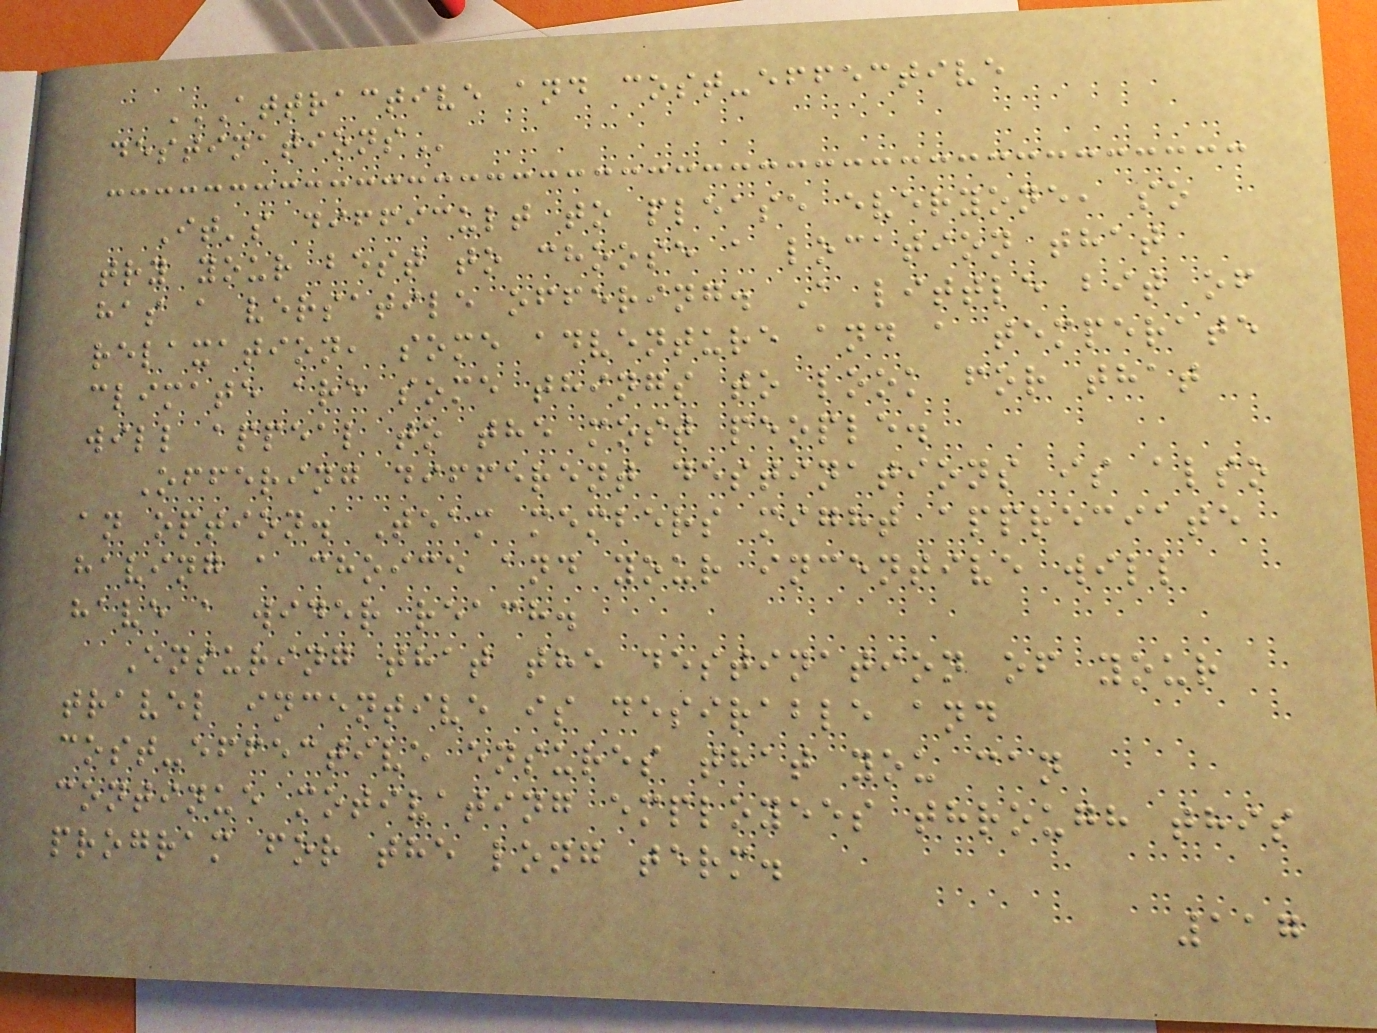ATTRACTIVE AND COST-EFFECTIVE
DESTINATIONS
It's difficult to please everyone, so
try your best to choose a location that
has a versatile offering. A little bit of
relaxation, some adventure and a temperate
climate are some things to look for that
will appeal to the most people.
Offering different destinations is also
an option. Team members might appreciate
having a choice and your incentive will
have a wider reach.
Ensuring that the destination of your
travel incentive is desirable and
cost-effective ensures that you can
continue motivating employees through this
program for the long term.
117
